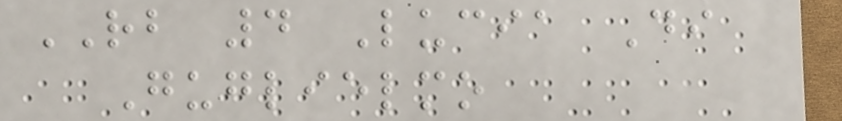RB 4 Lucia Di
Guglielmo
